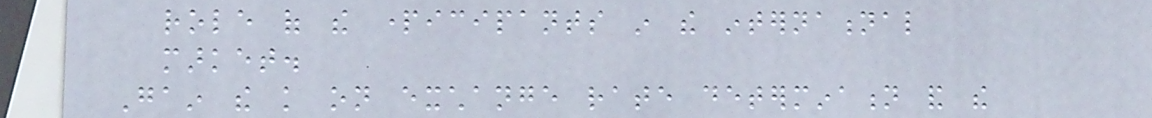role of the participants in the international
market.
Gain the knowledge on exchange rate determination and the
